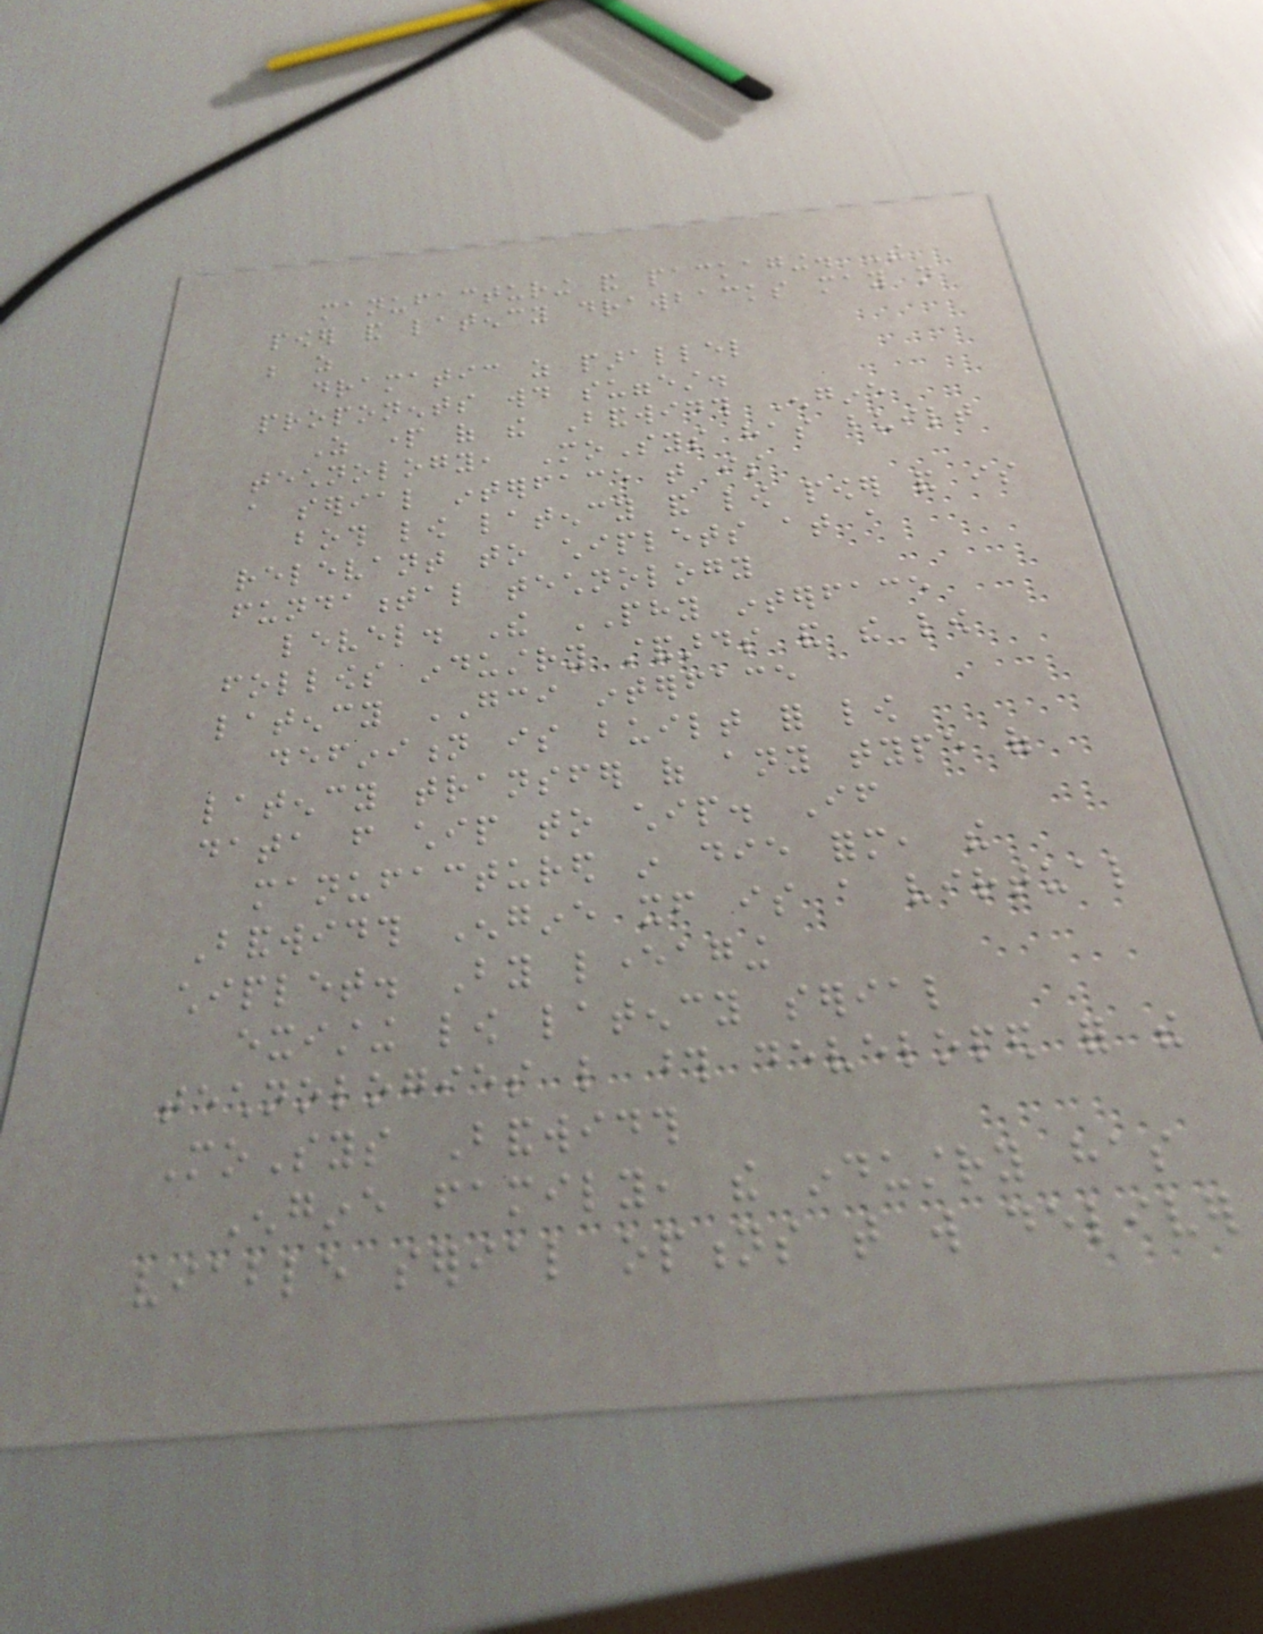manufacturing and packaging. The
power and latency drawbacks may not
be as
dramatic as parallel
proponents would suggest.
As part of the Bandwidth Engine
technology, MoSys has built
a serial interface that is
both low latency and low power and is
relevant to chiplets at a
fundamental technology
level. The PHY interface
follows industry standards and the low
latency GCI interface
definition is built for low
latency transfer of any type of
data from chip to chip. If
manufactured in die form, the
Bandwidth Engine itself is a virtual
chiplet. By leveraging
existing low latency serial
technologies like those developed for the
MoSys Bandwidth
Engine family, the industry has
viable serial options that will deliver
